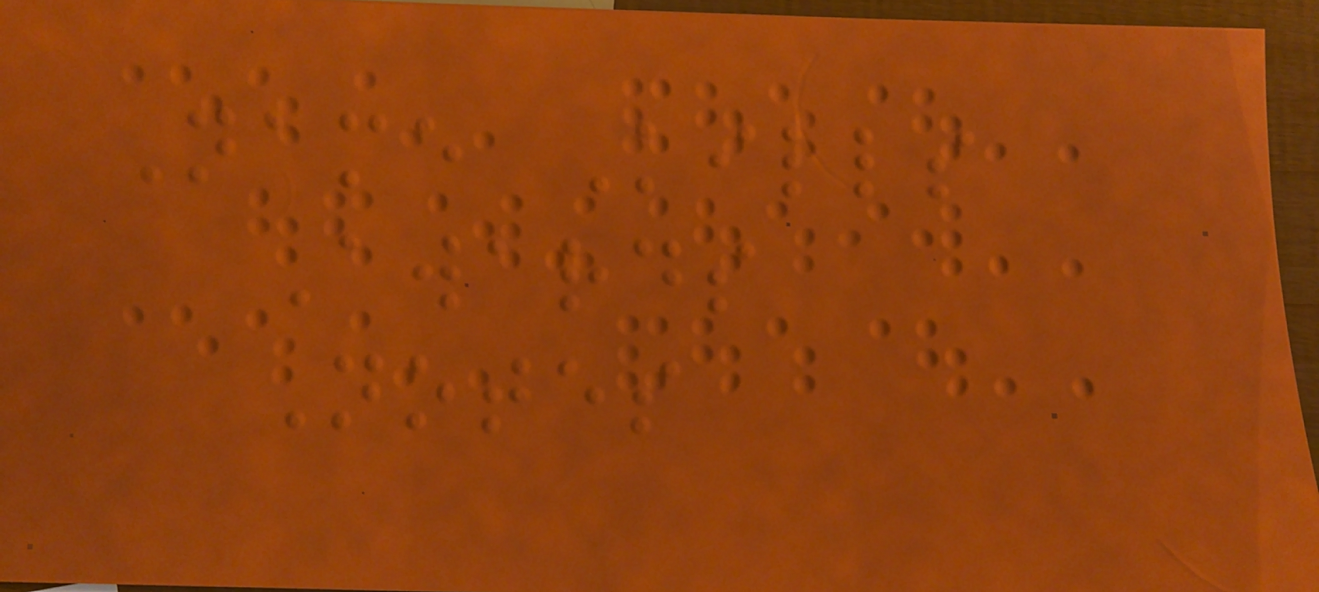Name Kills
Awards
Notes
